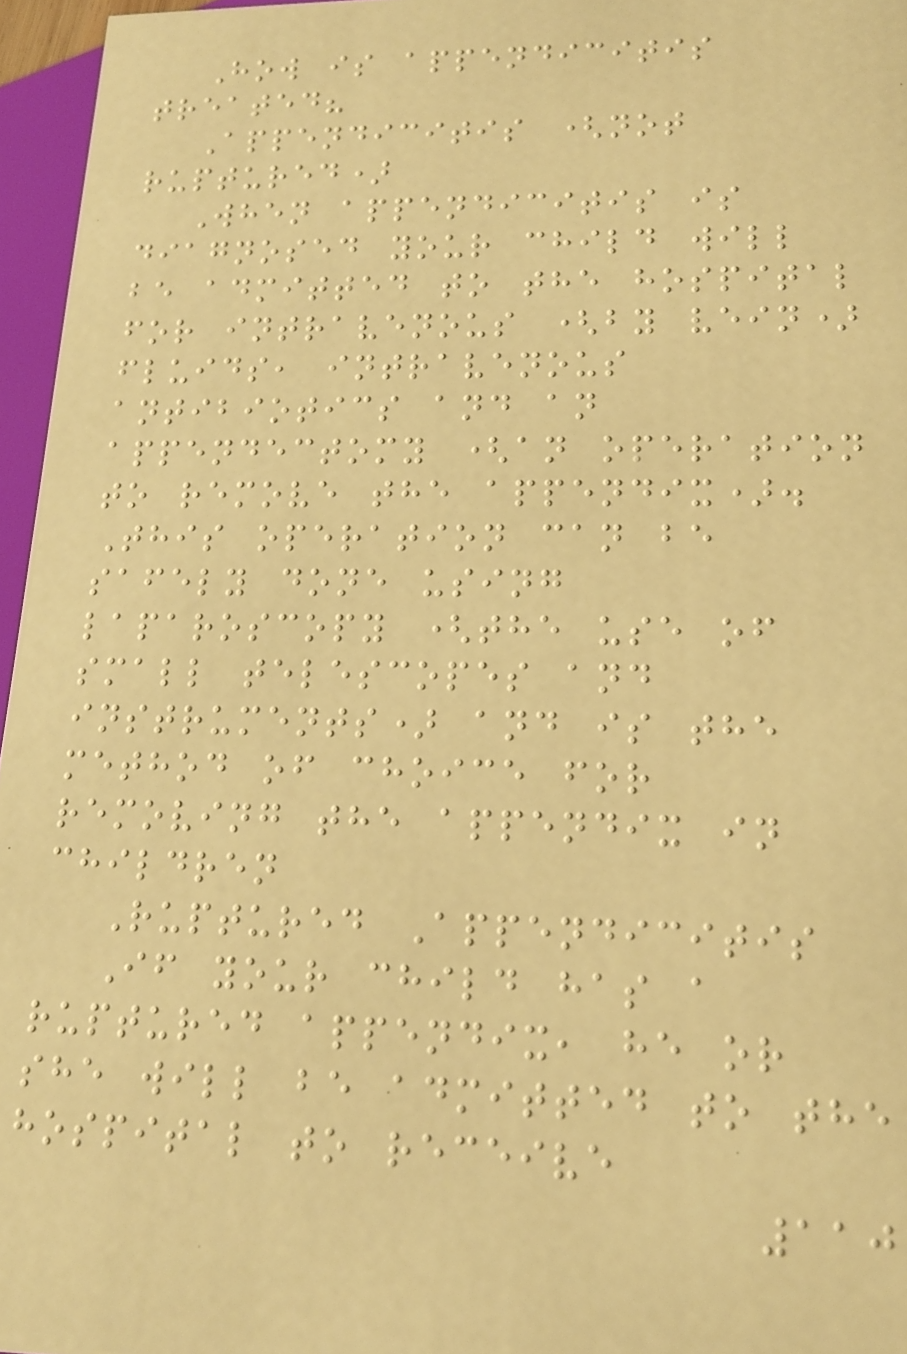How is appendicitis
treated?
Appendicitis (not
ruptured)
When appendicitis is
diagnosed your child will
be admitted to the hospital
for intravenous (by vein)
fluids, intravenous
antibiotics and an
appendectomy (an operation
to remove the appendix).
This operation can be
safely done using
laparoscopy (the use of
small telescopes and
instruments) and is the
method of choice for
removing the appendix in
children
Ruptured Appendicitis
If your child has a
ruptured appendix, he or
she will be admitted to the
hospital to receive
110
